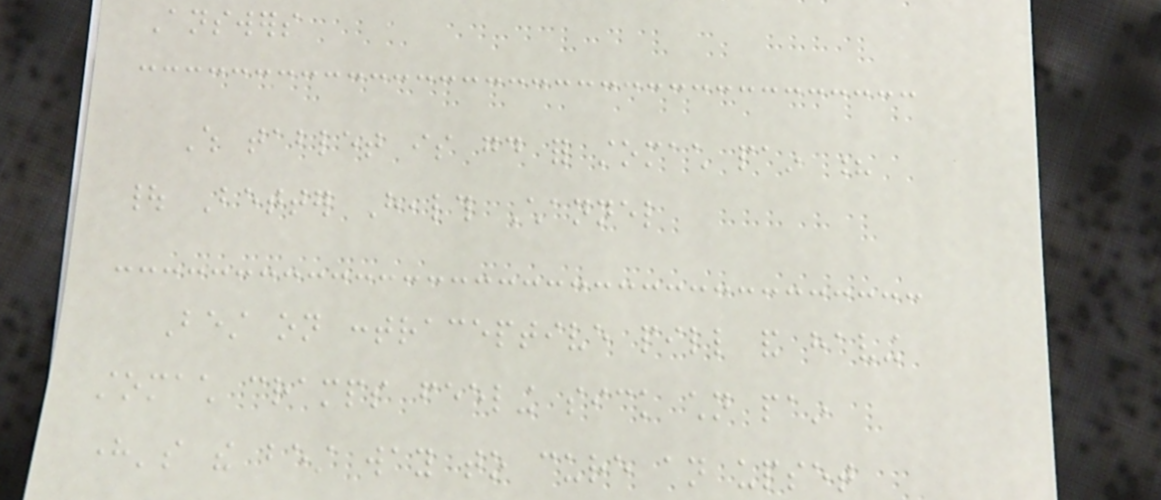Answers
Which tablet is good for stomach pain ?
| Better Health Channel
Best on contraceptive pill and having
stomach cramps feeling sick children pain
here's the best way to cure an upset
